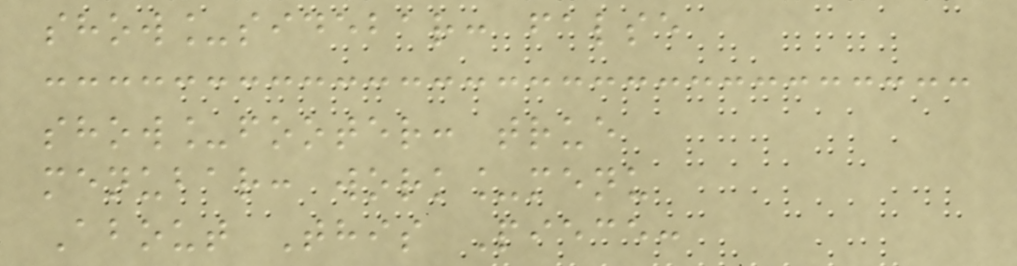show_sidebar: false
show_footer: true
menubar: work_menu
About This Piece:
